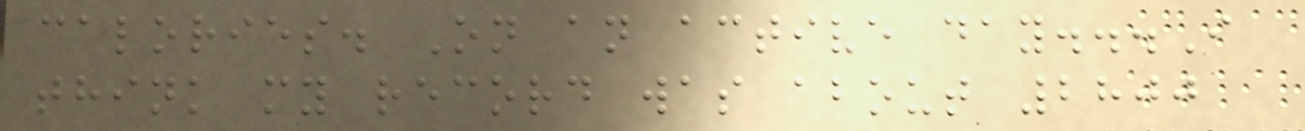calories. On an active day...I
think my record was about 2800
